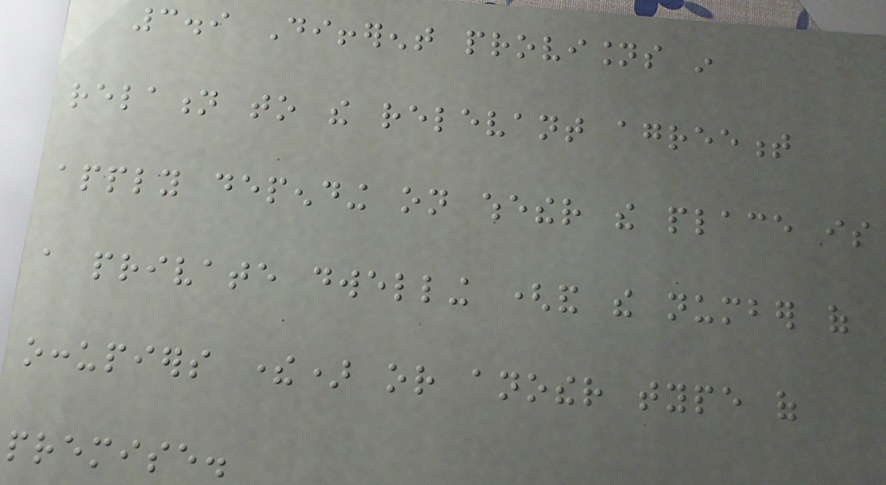3.9 Different provisions in
relation to the relevant agreement
apply depending on whether the place is
a private dwelling (and the number of
occupiers there) or another type of
premise.
